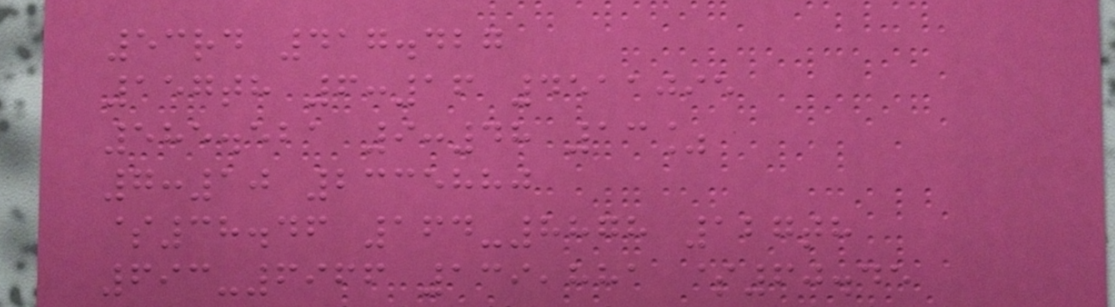53rd 417.427
157th 6:16 4511095
585.521 9:48 13%
7:10 2335880
$38.46 164-8878 127th
693-6966 139,881 $60.45
